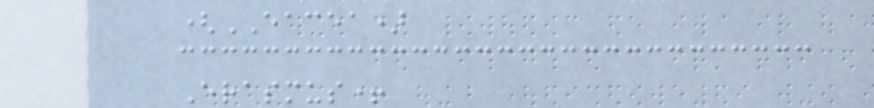(EACEA)
Erasmus+
